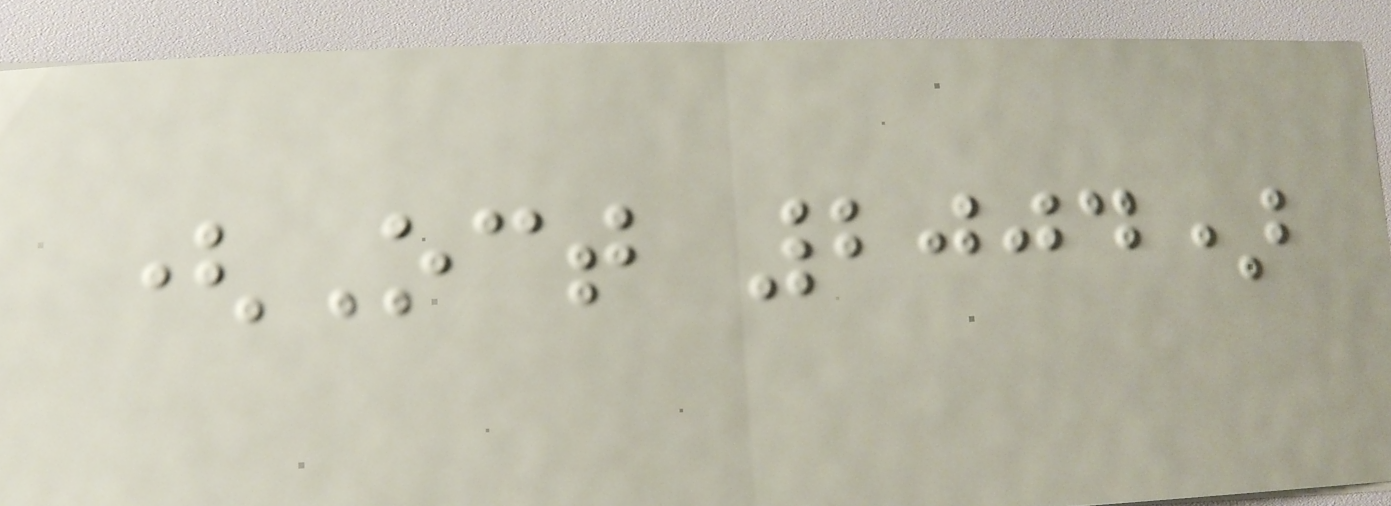(Oct 2004)
